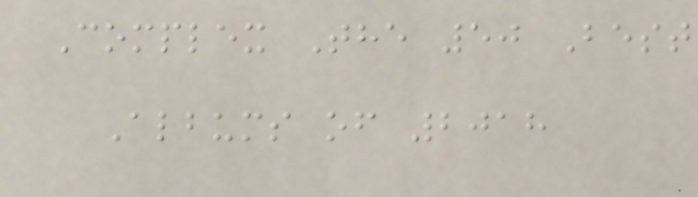Complex The 50 Best
Albums of 2018
